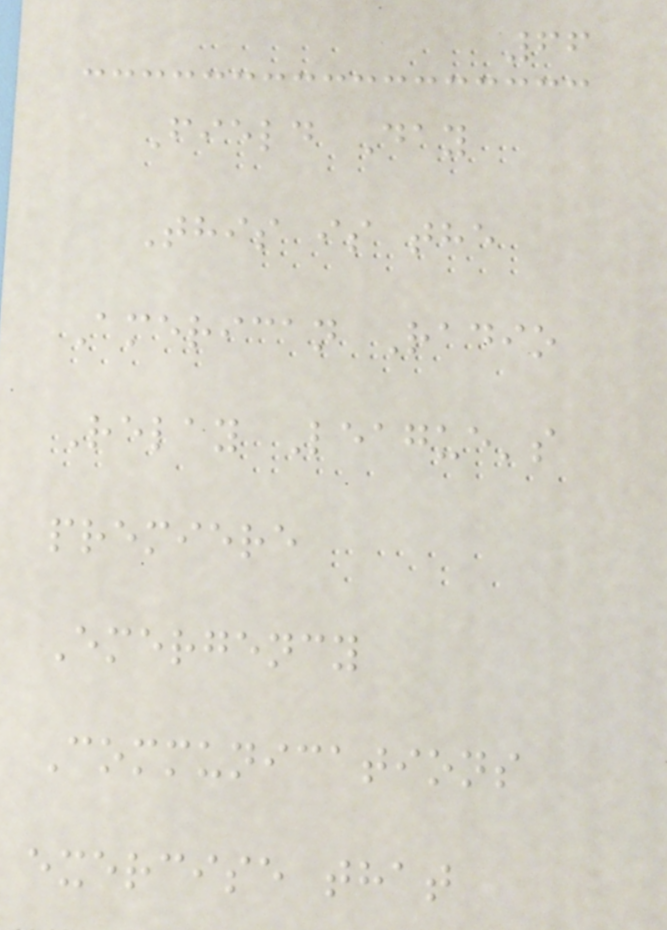66
Field Day
This is the
American Radio
Relay League's
premiere
Emergency
Communications
exercise that
